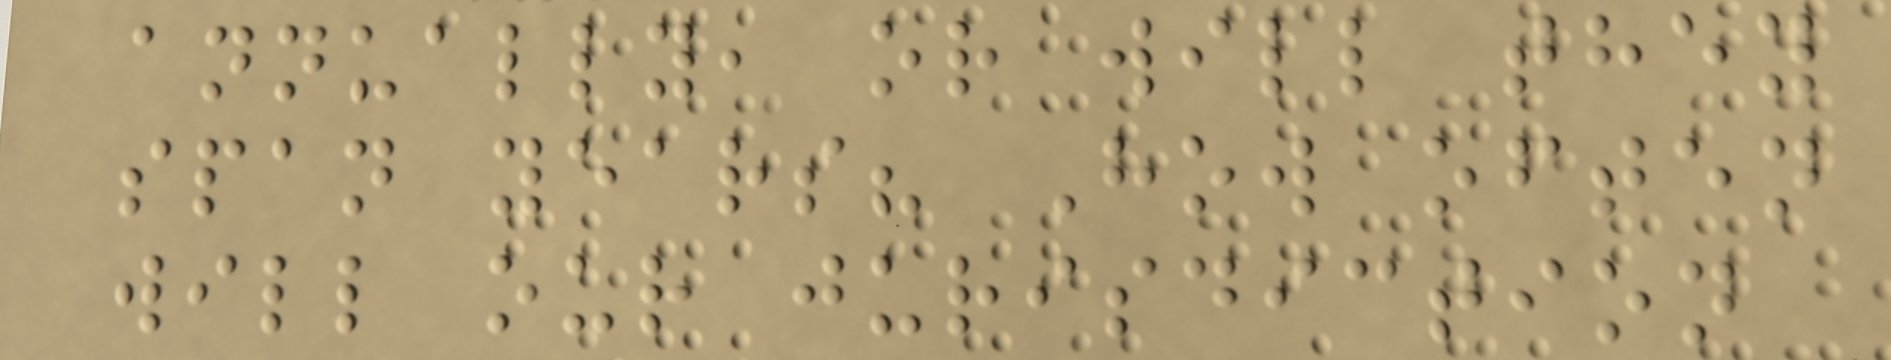annually, or will they
span years? How often
will our jurisdiction
